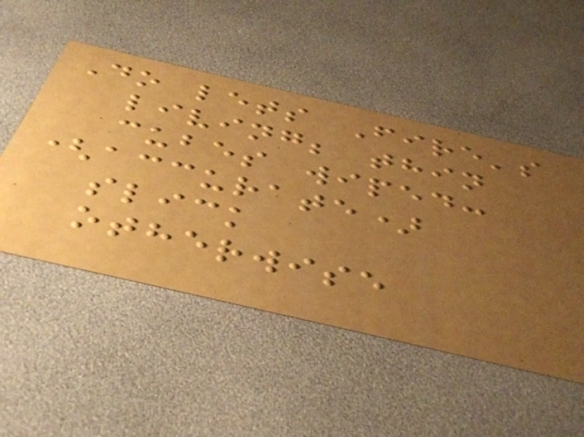Do lets Fire's
living; thin
cubes wiped:
(accurate)
slick
otherwise
